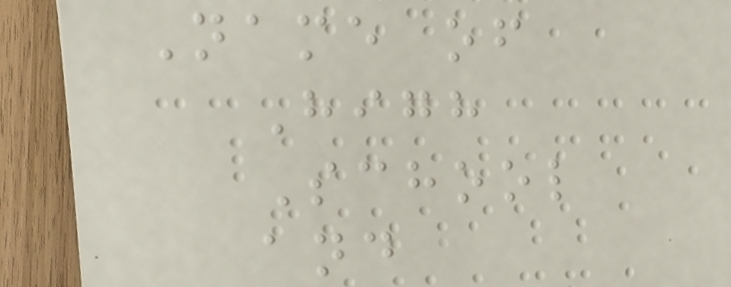Name of
High
School
and
